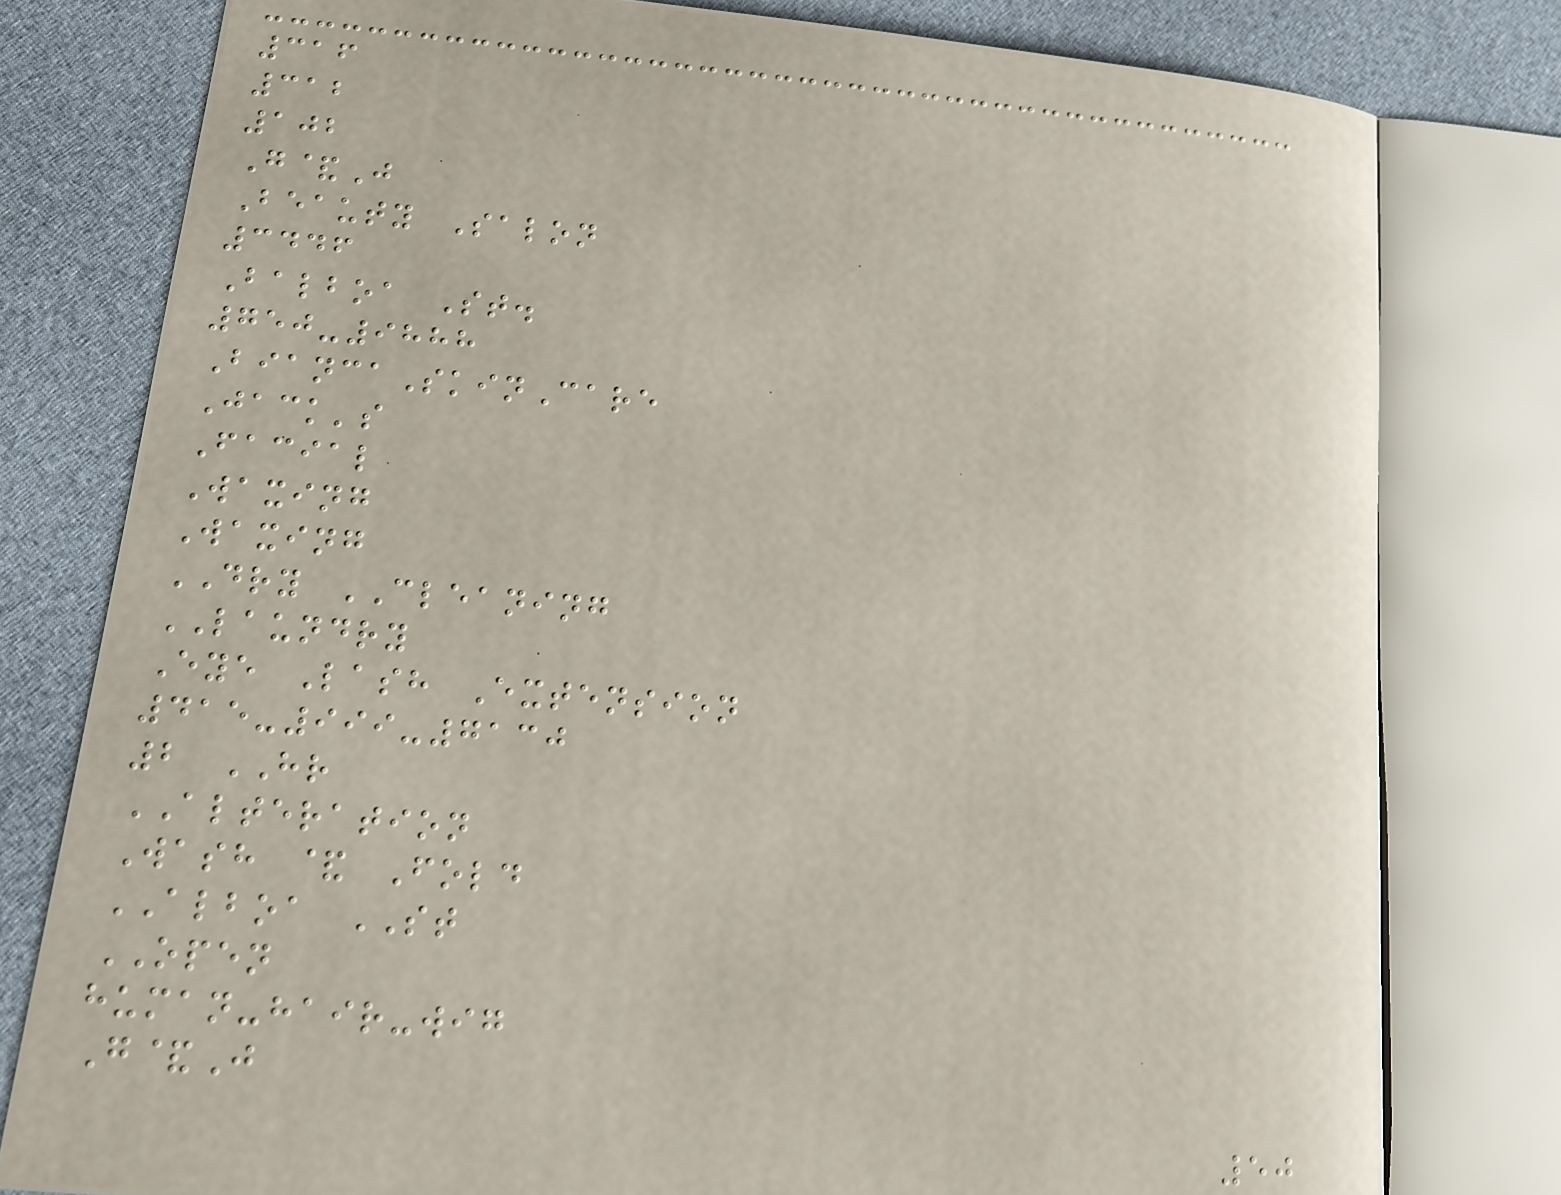316
312
102
G&J
Beauty Salon
3446
Balboa St.
750-9888
BiancaSkinCare
Jack's
Facial
Waxing
Waxing
DRY CLEANING
LAUNDRY
Eye Lash Extension
415-999-7130
2 HR
ALTERATION
Wash & Fold
ALBOA ST
OPEN
human-hair-wig
G&J
50
